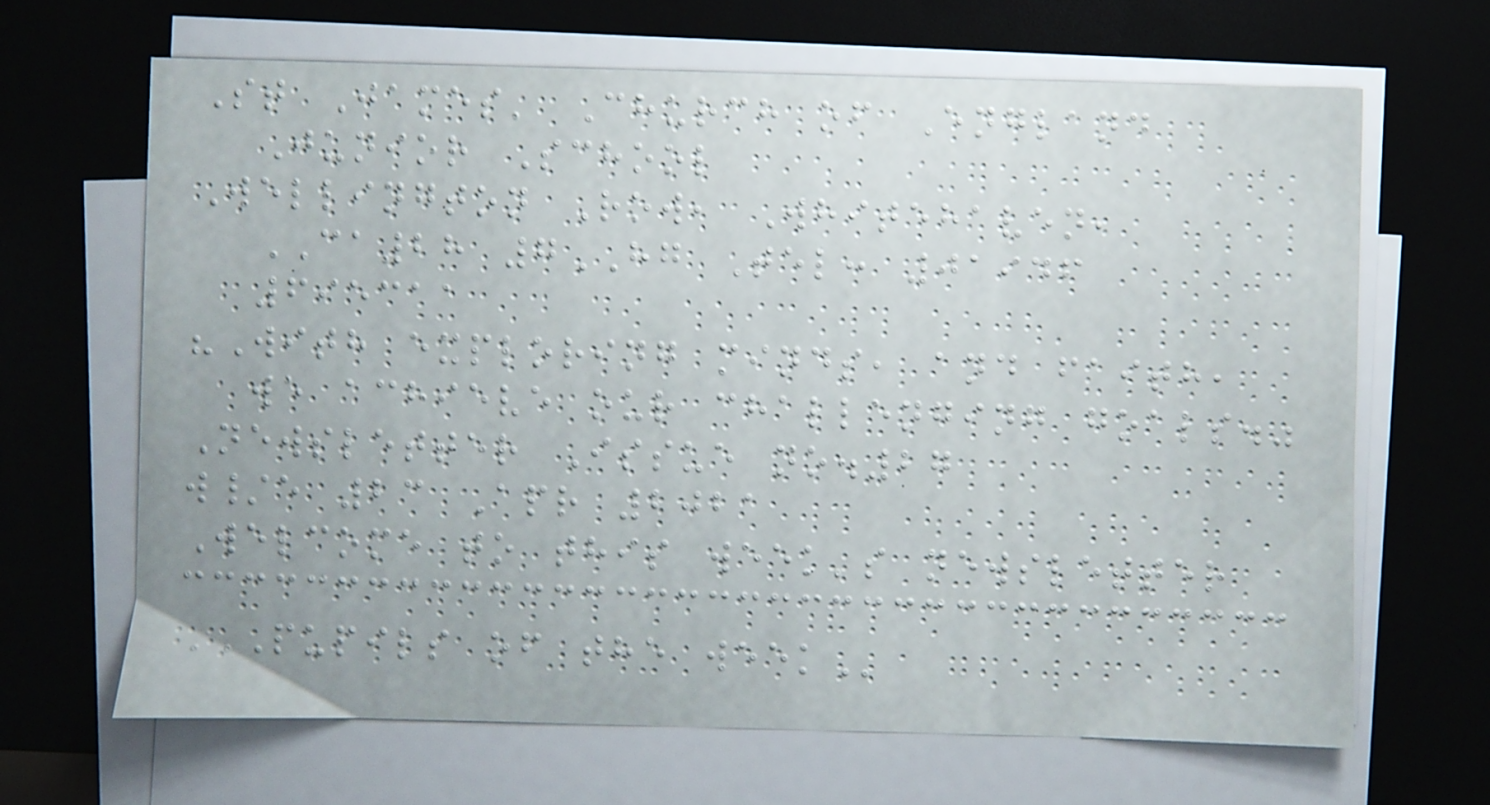St James' Church of England
Junior School
Wellington Row, Whitehaven,
CA28 7HG Tel: 01946
695311
"With exploring minds, and faith,
we achieve our challenging goals."
Newsletter Issue no.27
w/e 23 Apr 2021
Welcome to this week's newsletter
PUPILS OF THE WEEK
